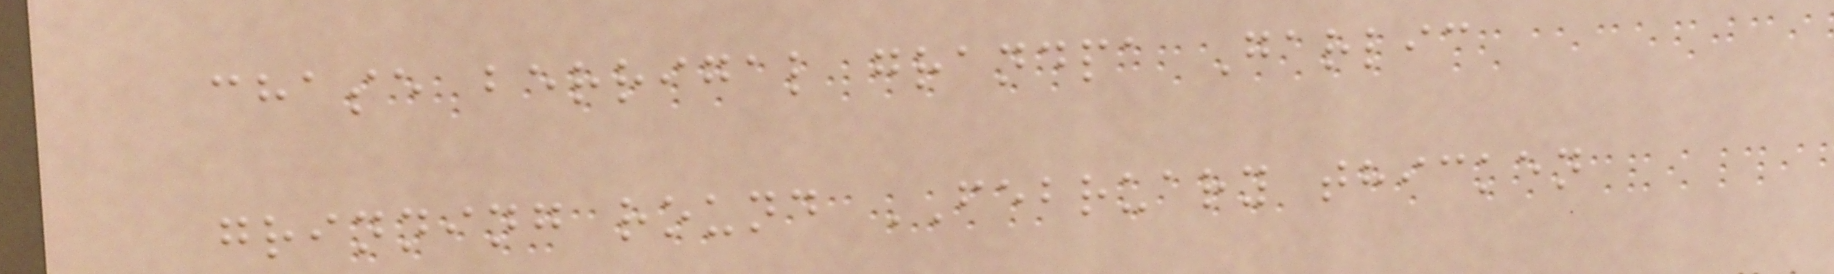chase berrigal grandpa Garlic
grinning round FEBRUARY thicken
